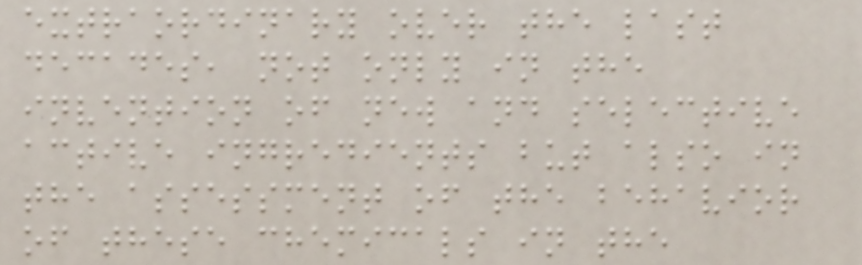extraordinary over the last
decades, not only in the
invention of new and selective
active ingredients but also in
the assessment of the behavior
of these chemicals in the
